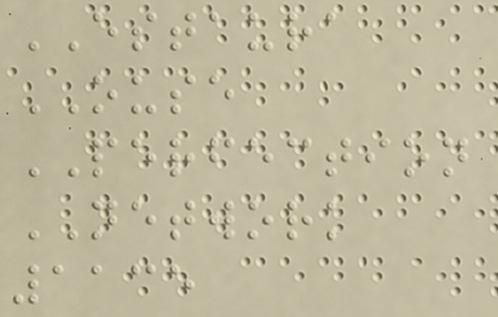ESTAURA
OUSE
PERFECTION
NETWORK
1135
